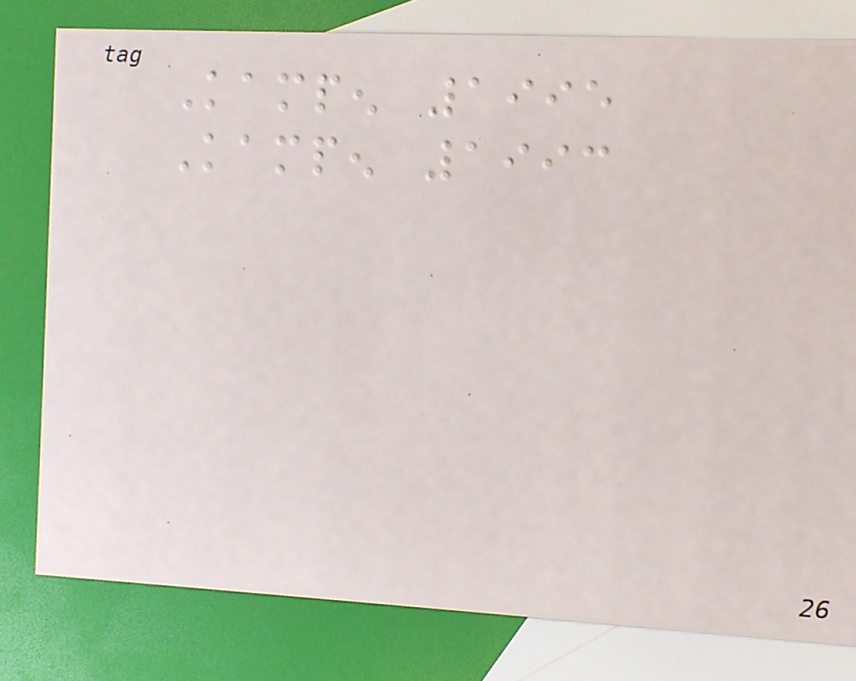Kampen 1995
Kampen 1993
